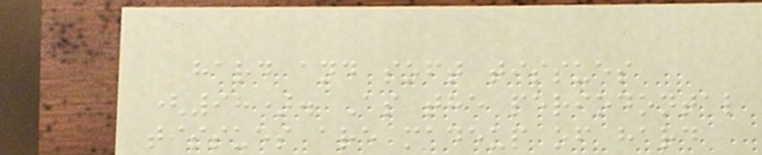hard and soft tissues
(98). As the periodontal
tissues are madeup of hard
